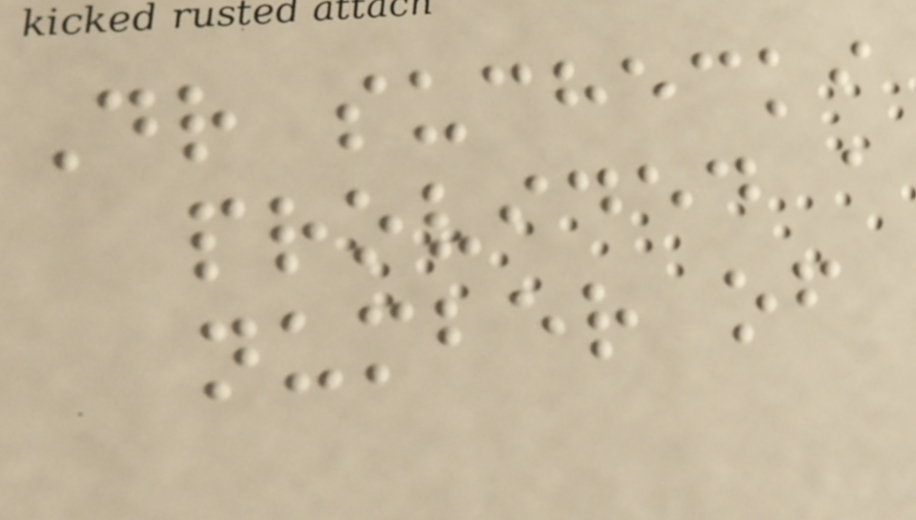Dr suchecki
provided a
number of
